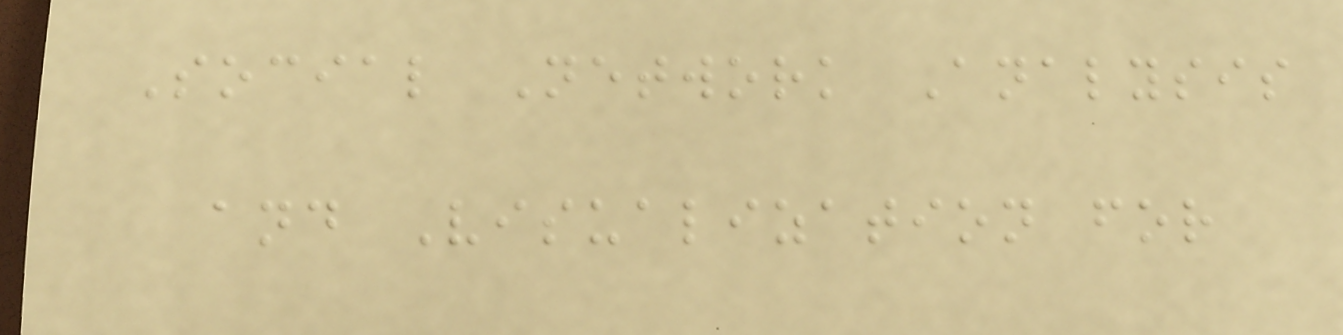Social Network Analysis
and Visualization for
